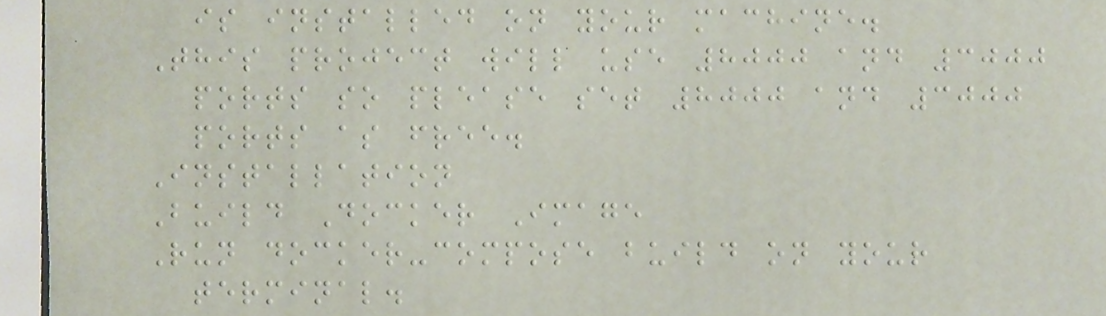is installed on your machine.
This project will use 8000 and 3000
ports so please set 8000 and 3000
ports as free.
Installation
Build Docker Image
Run docker-compose build on your
terminal.
